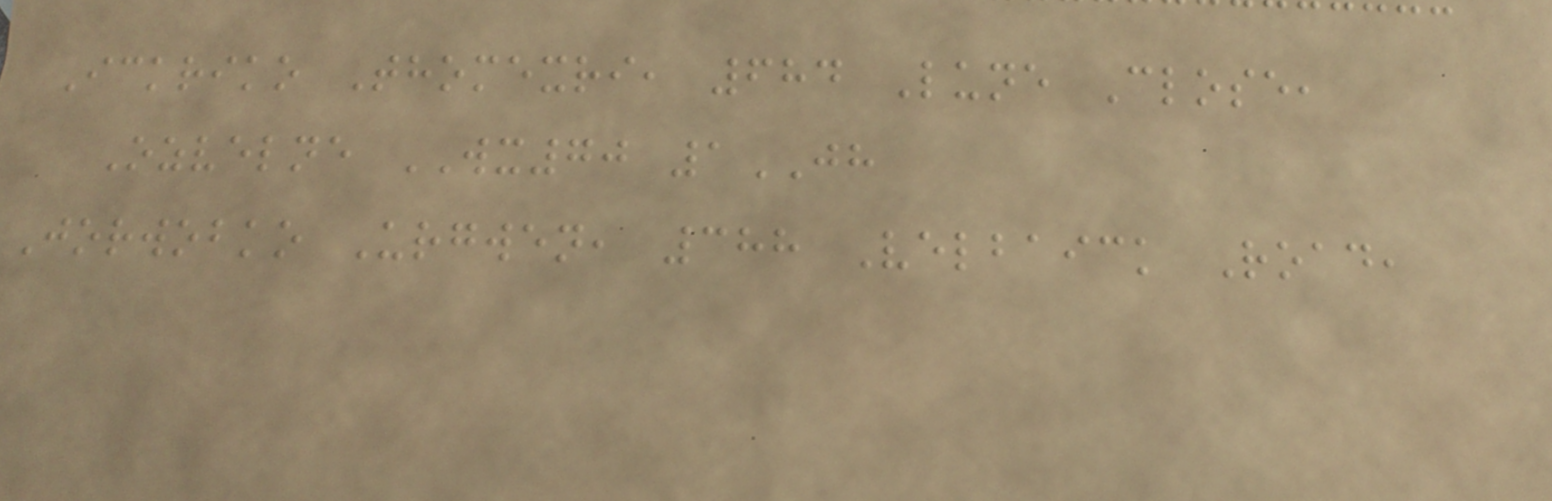Ickriko Thomexri, 684 Lune Close,
Ozvelne WX70 1JH
Jorwobko Urgwen, 388 Velbaick Road,
